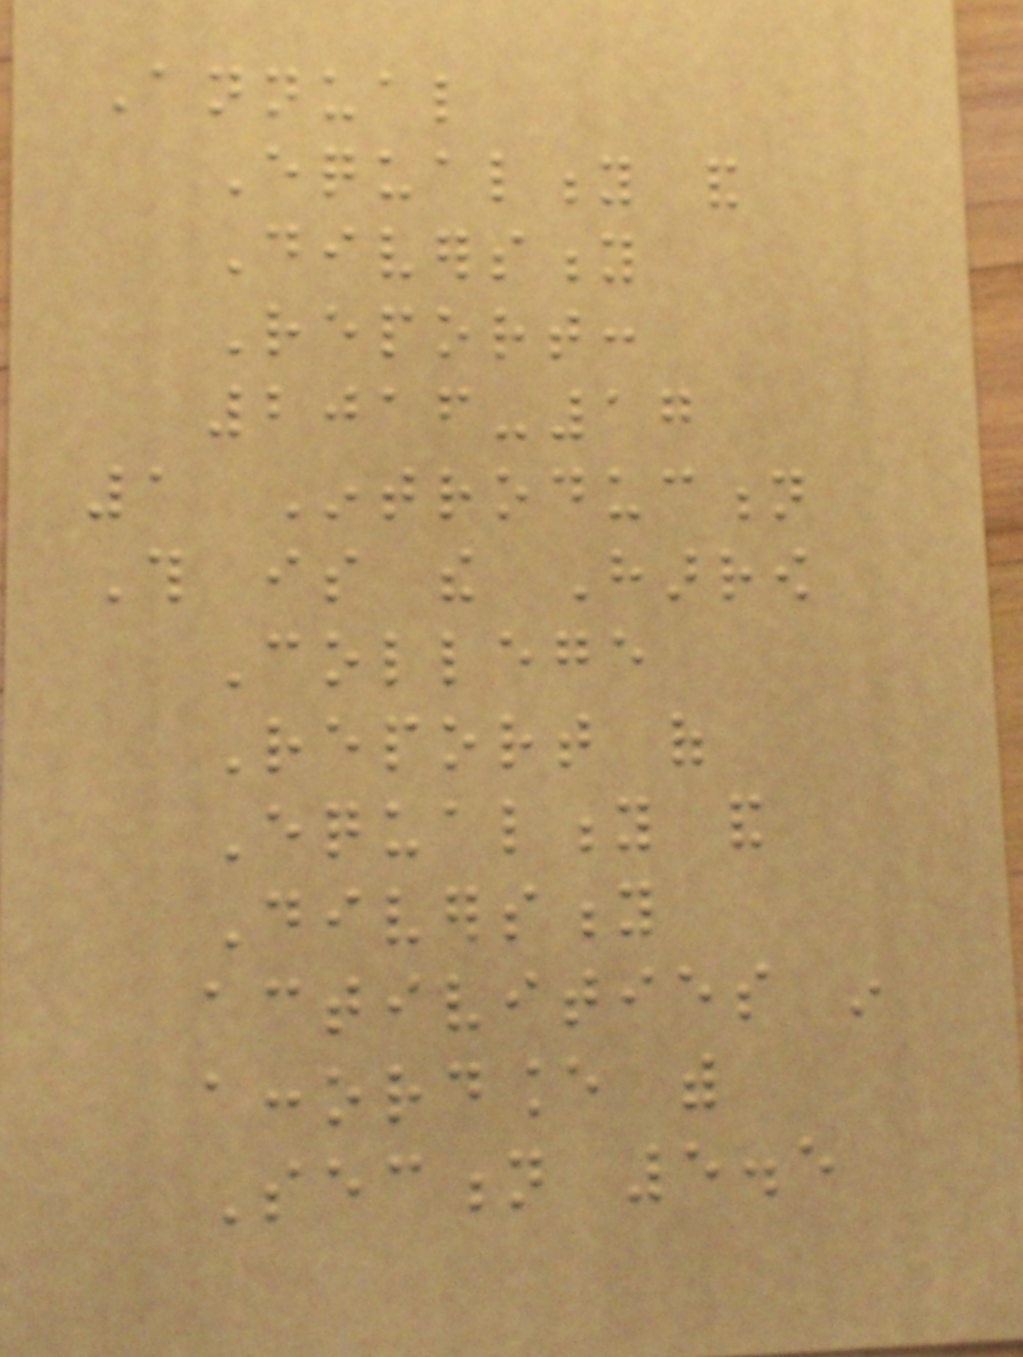Annual
Equality and
Diversity
Report:
2016-17
1 Introduction
This is the Harrow
College
Report of
Equality and
Diversity
activities in
accordance with
Section 5.5
